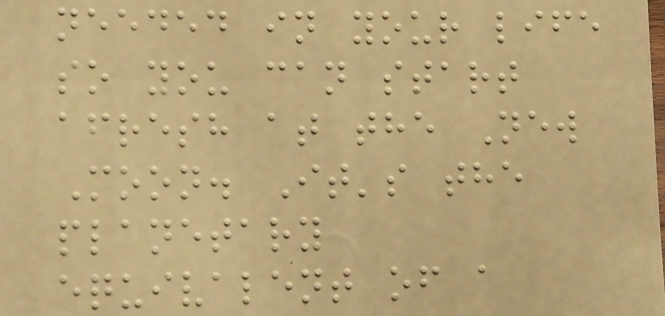needed in your life
so you can start
afresh at the New
Moon. It's the
planetary
equivalent of a
